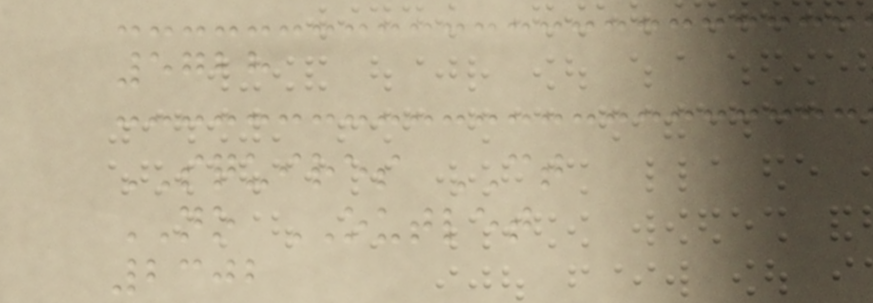5728
SQUIRES CT
NO OUTLET
2302
